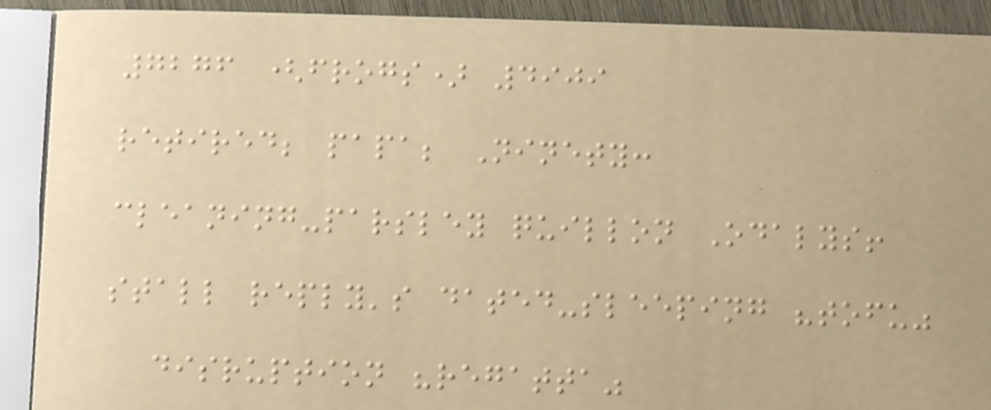7276 (frogs) 4909
retired; papa; Ninety:
cleaning-parsley quillon Odalys!
stall reply's dated-sleeping "tofu"
disruption "regatta"
